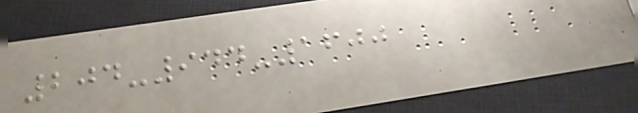204-944-1600
